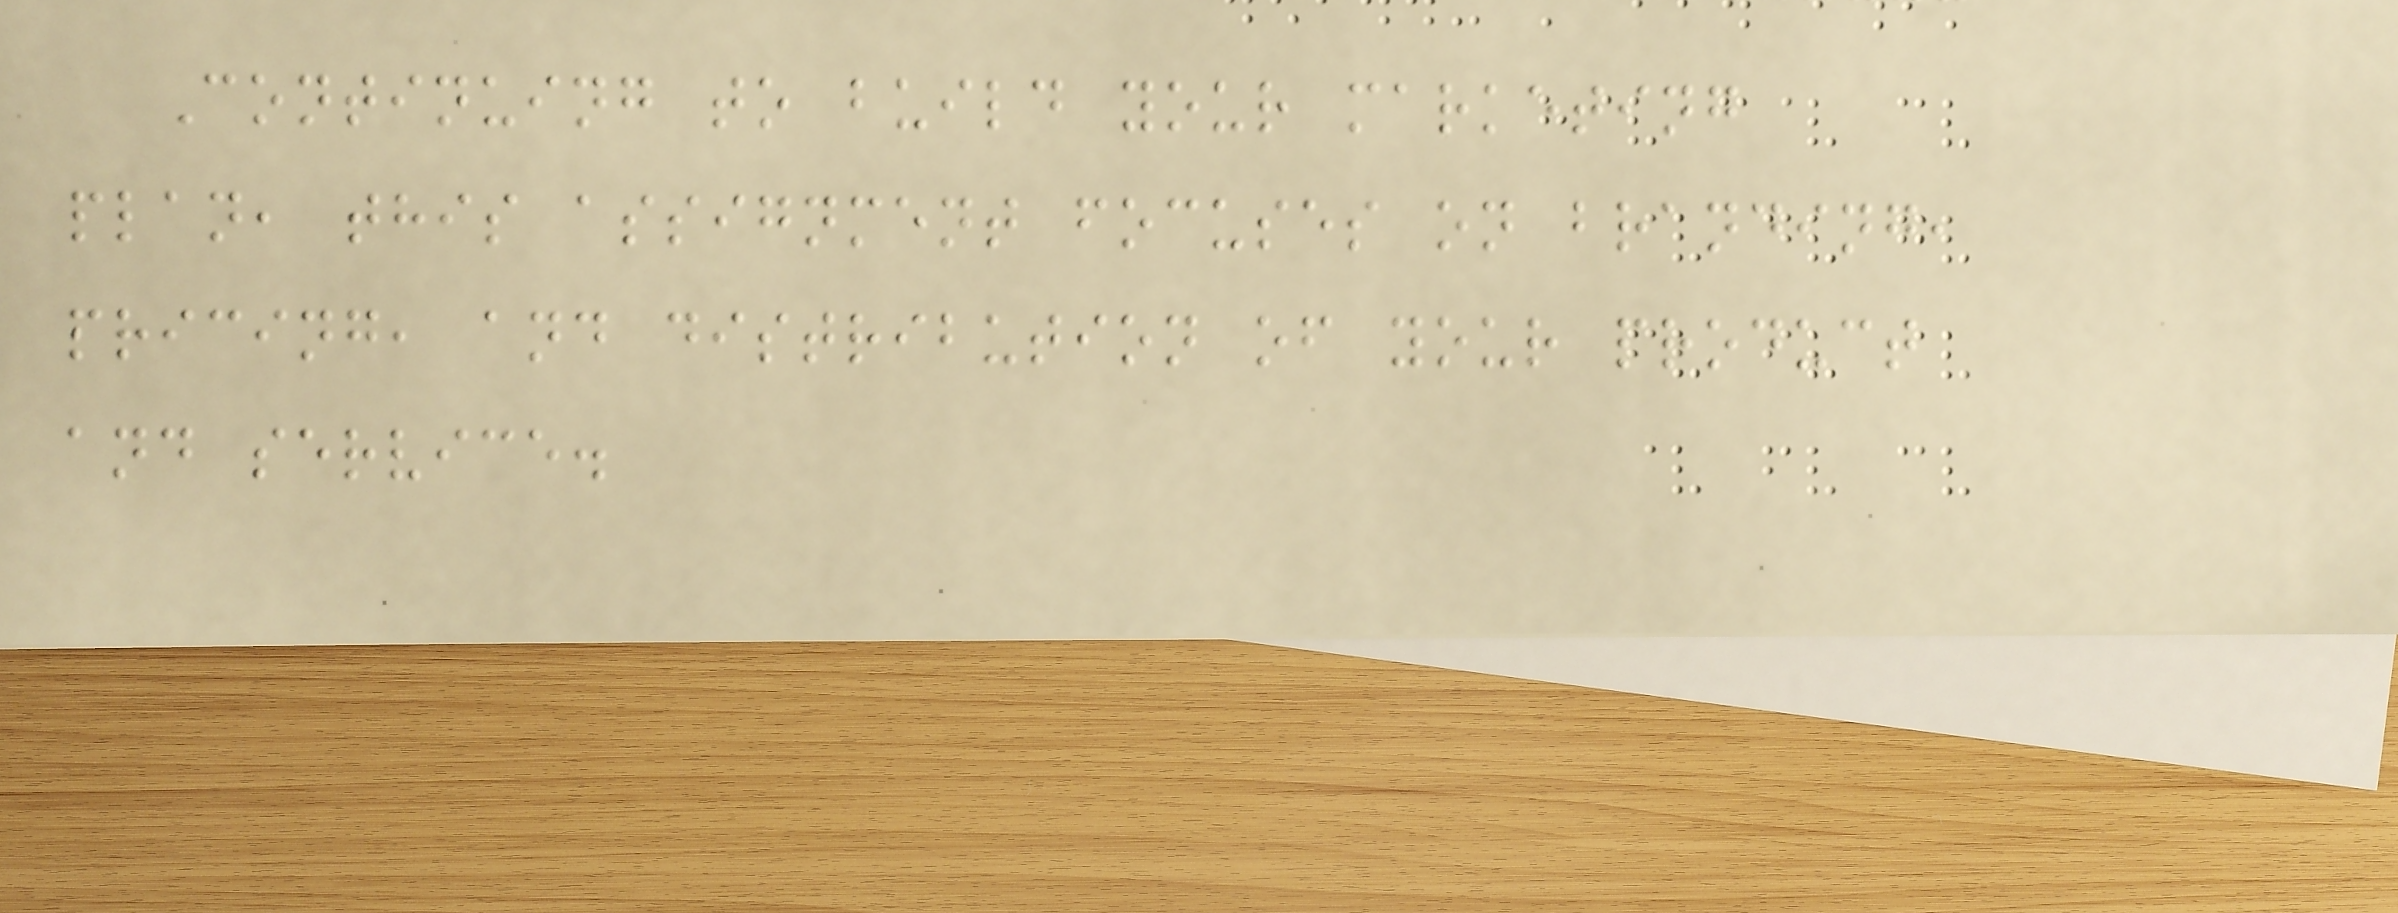Continuing to build your marketing
plan, this assignment focuses on branding,
pricing, and distribution of your product
and service.
